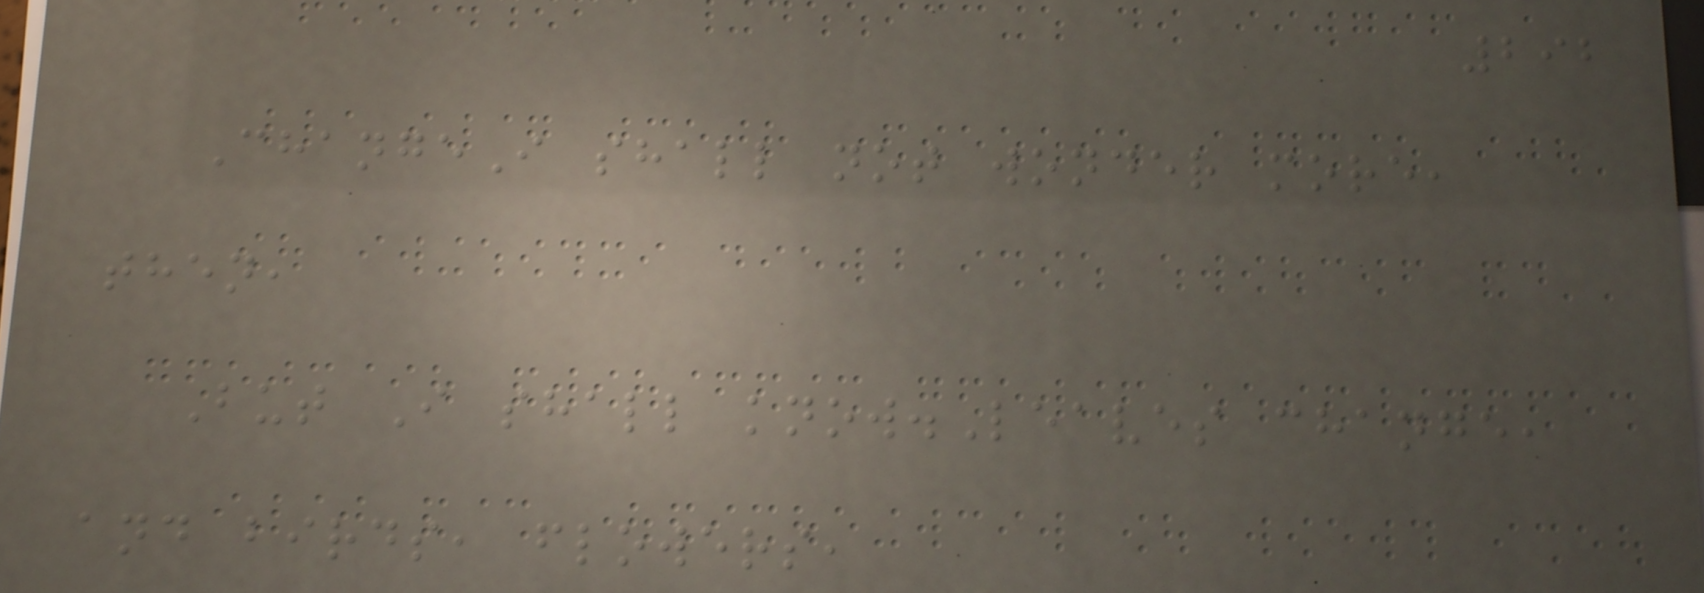292
ChangeI shall not wonder more,
then,
But I shall know.Leaves change,
and birds, flowers,
